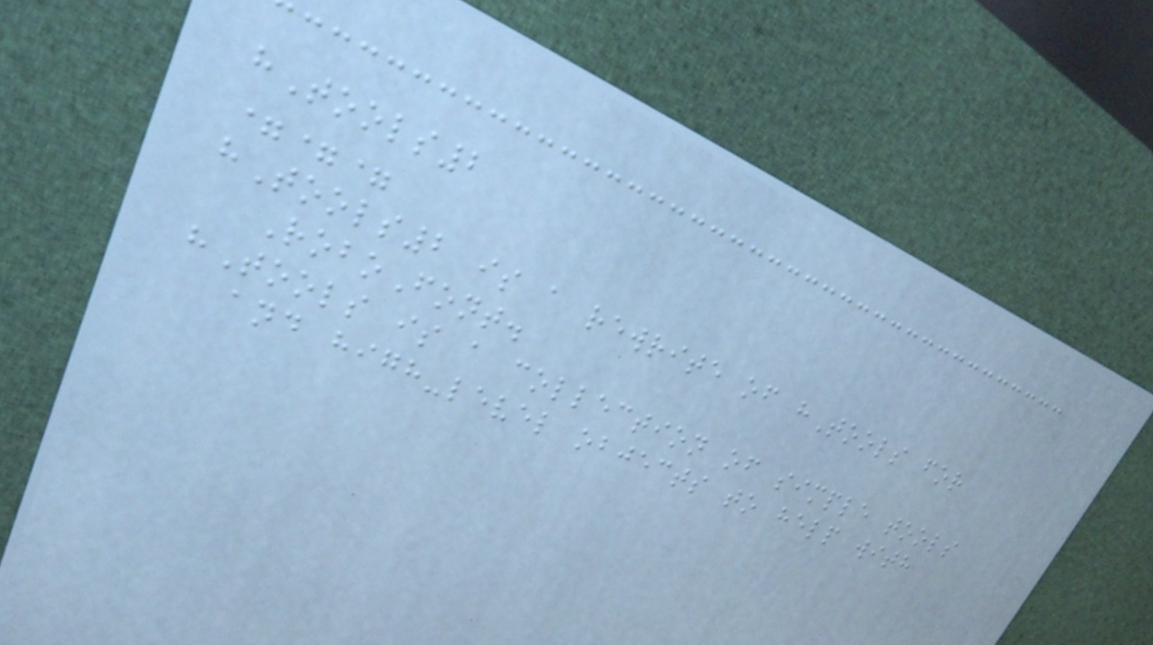hTools2
===
hTools2 is a rewrite of hTools for
RoboFont.
hTools is a collection of simple tools
and high-level objects to help with
